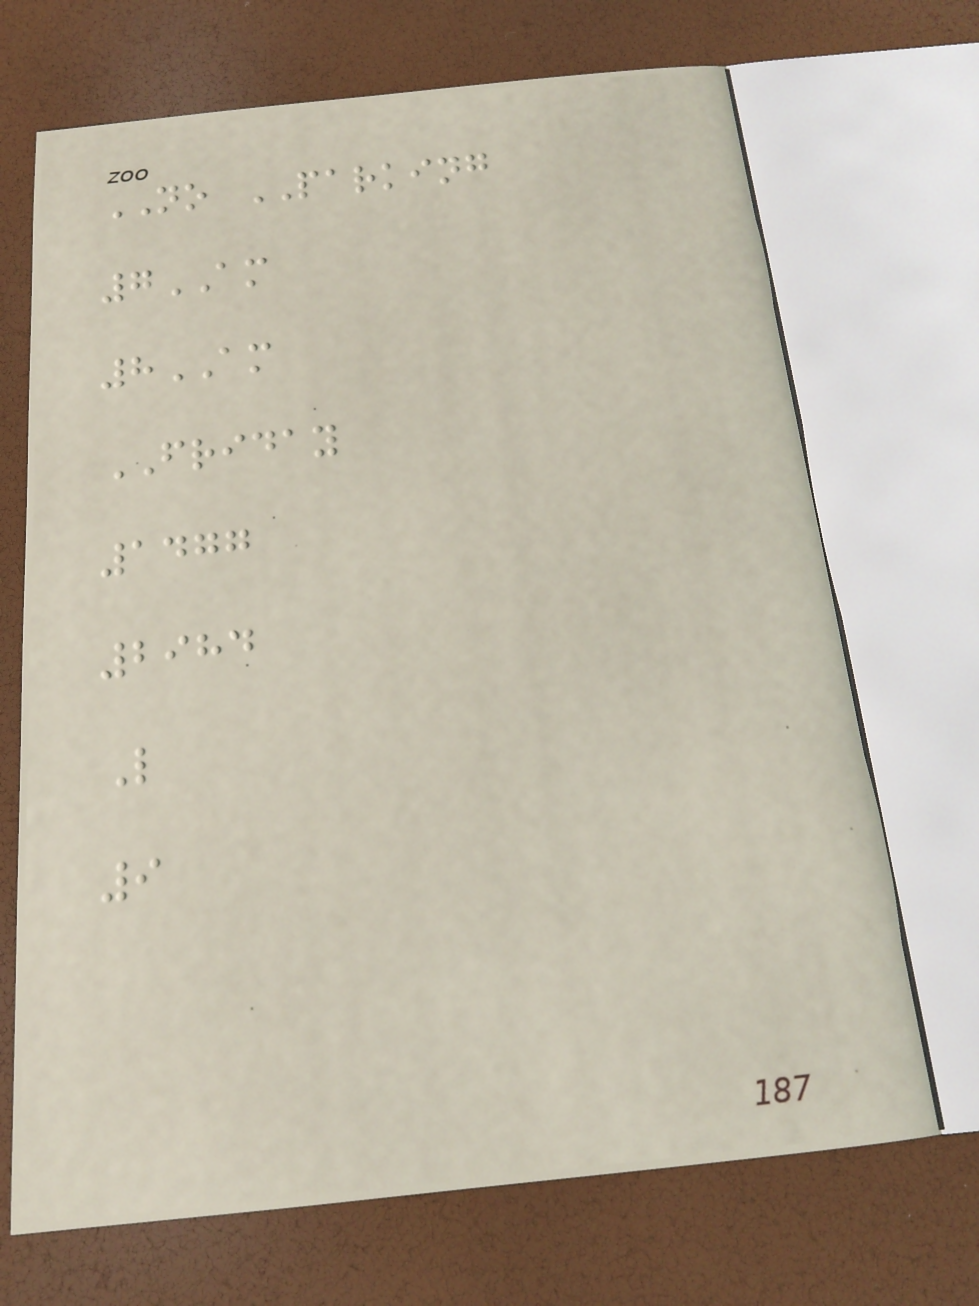NO PARKING
7AM
8AM
FRIDAY
1477
2984
L
9
